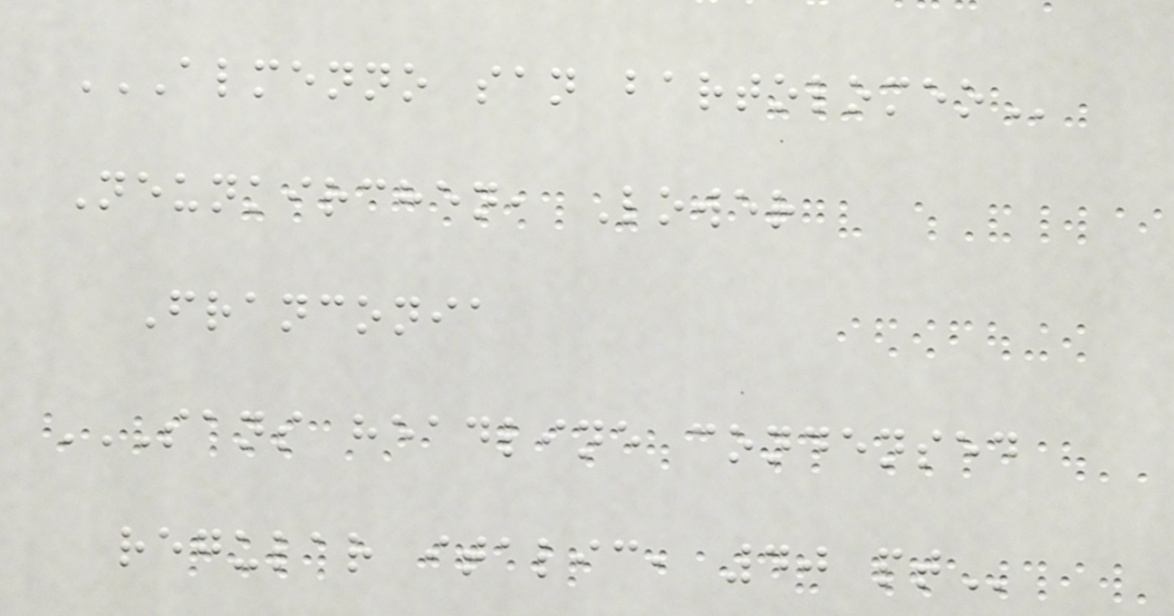ALMENNO SAN BARTOLOMEO
Neunkirchen, Lower
Franconia
SANS HEADLINE CONDENSED
REGULAR ITALIC, 40 PT
